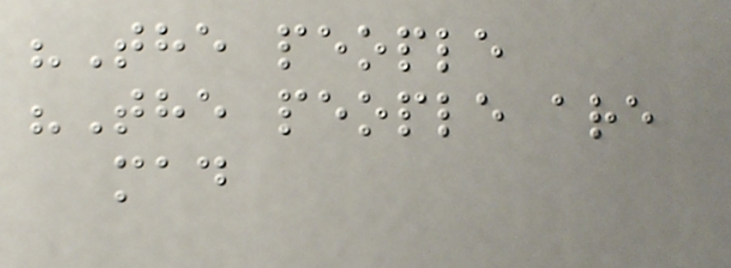"The people
"The people are
mad
